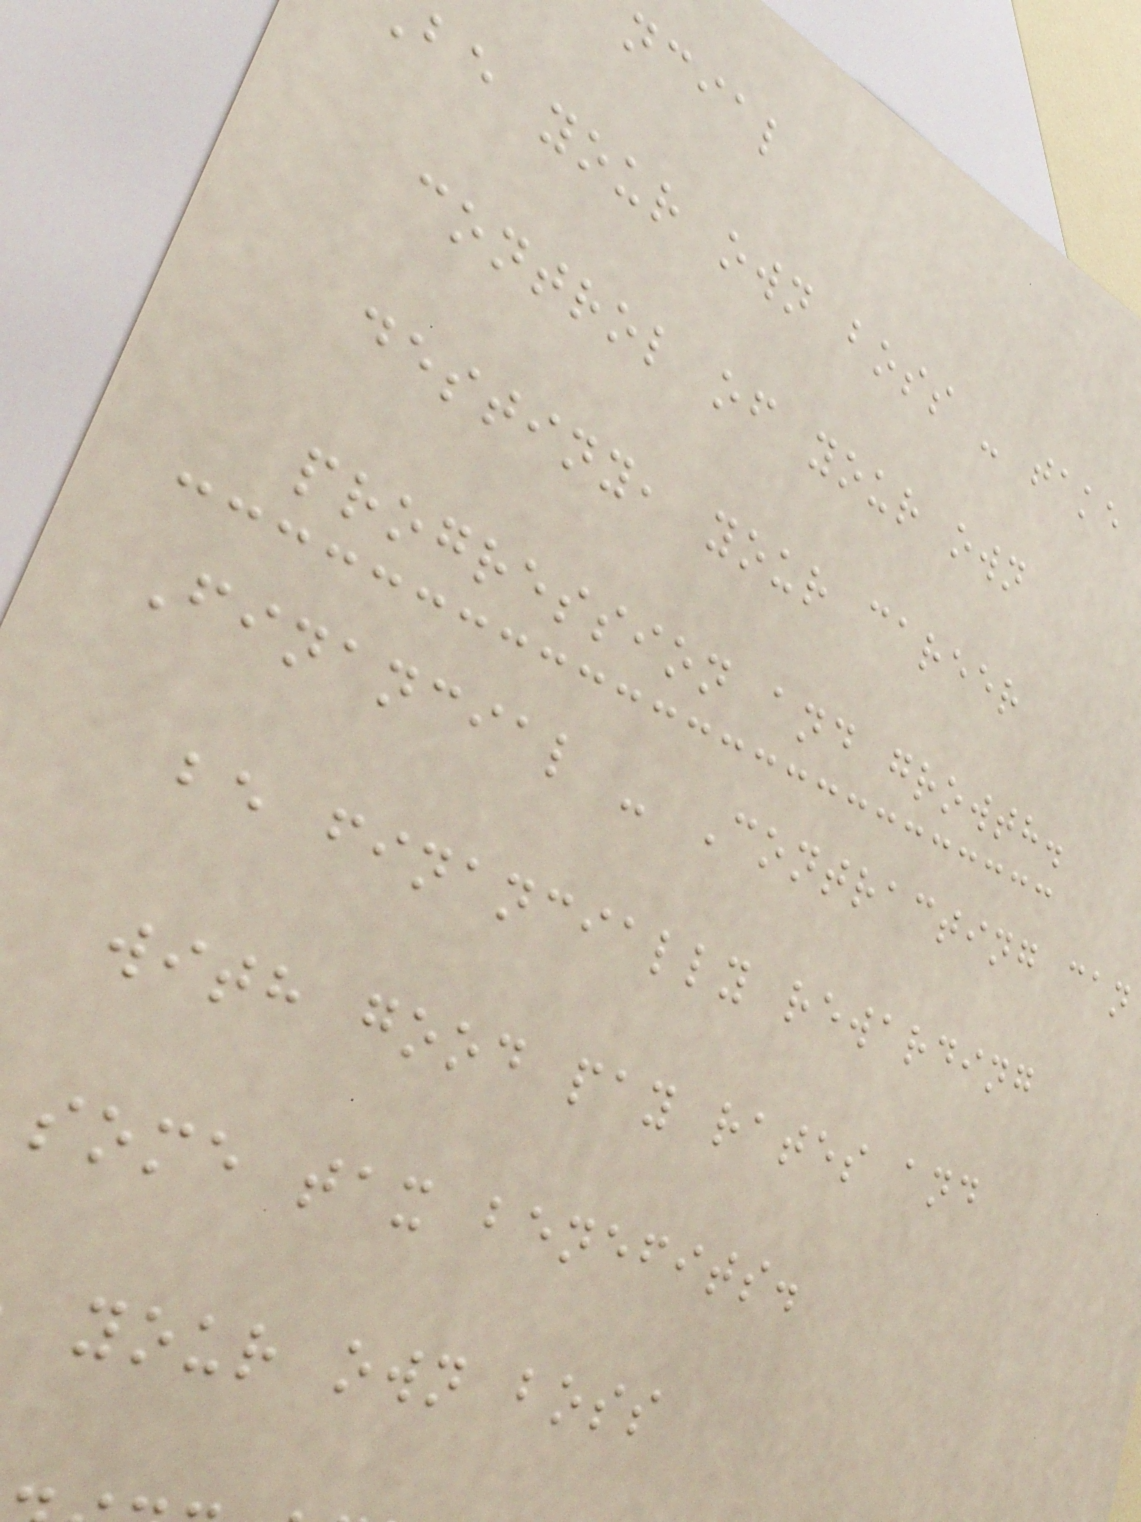ncial
be your own boss - take
control of your own
destiny, your career
progression and growth.
Financial - Contracting can
be financially rewarding
with good pay rates and
some tax benefits.
your own boss
